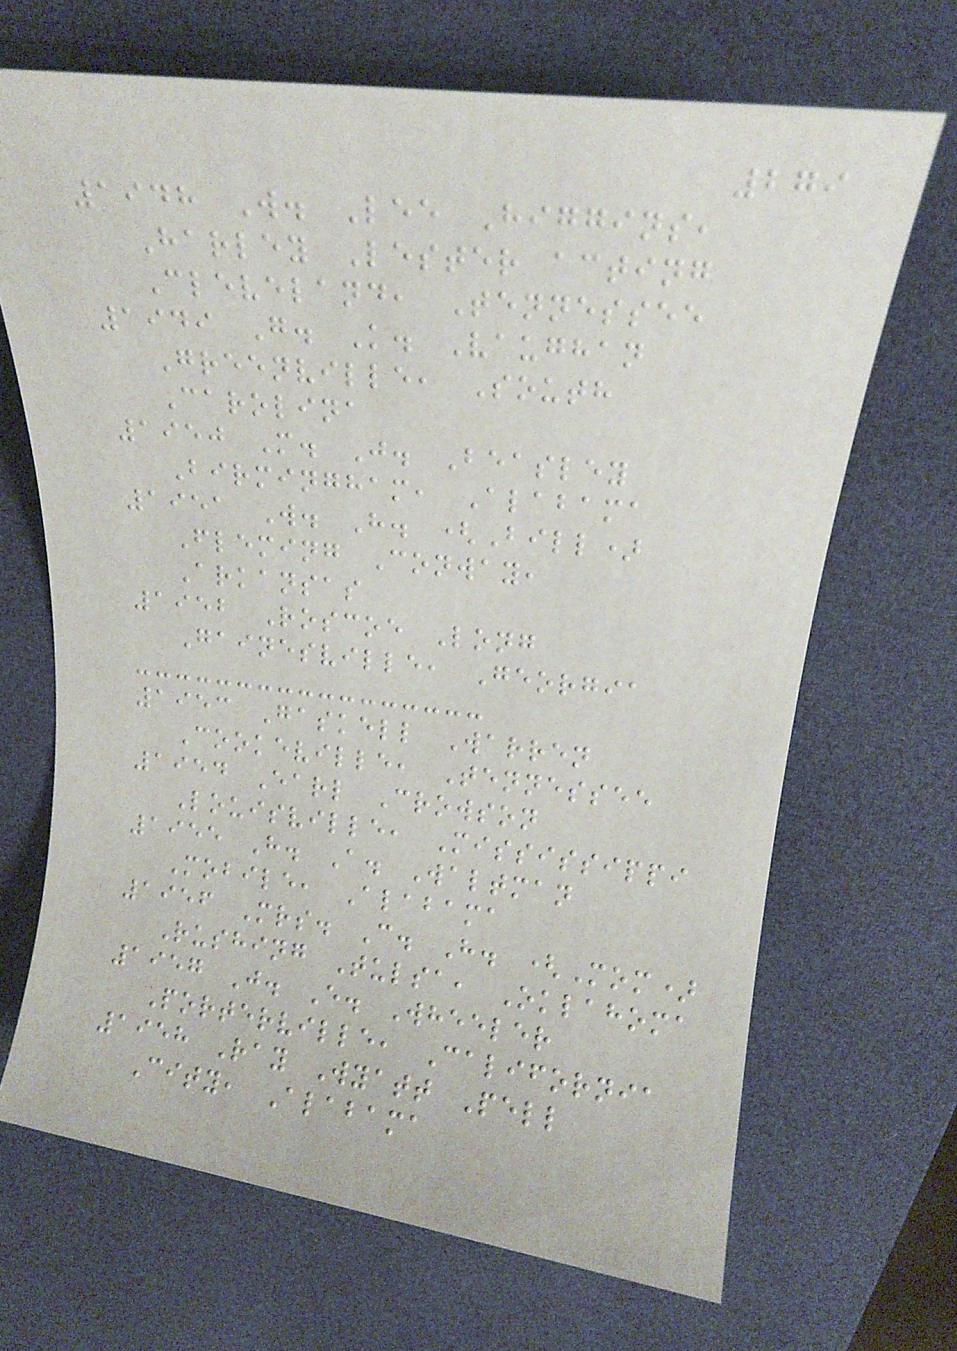279
1948 W. Lee Higgins,
Harley Lester acting
Cleveland, Tennessee
1949 G. K. Vaughan
Greenville, South
Carolina
1950 M. J. Beasley
Birmingham, Alabama
1951 W. H. (Bill)
Fleming Conway,
Arkansas
1952 Roscoe Long
Gainesville, Georgia
1953 Gaskell Warren
Cookeville, Tennessee
1954 Earl Crowson
Louisville, Mississippi
1955 H. A. Waltman
Mobile, Alabama
1956 Mrs. C. H. (Mom)
Rushing Tulsa, Oklahoma
1957 J. E. Wheeler
Porterville, California
1958 Ray Wyatt Pell
City, Alabama
